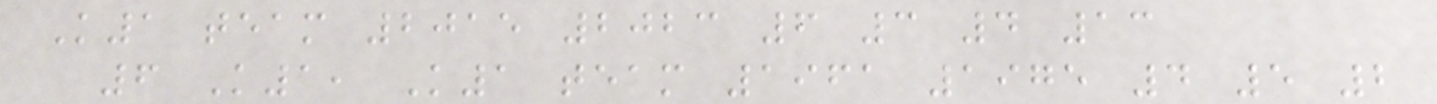K1 team 2015 2023 6 3 4 13
6 K1, K1 team 1961 1975 4 5 2
